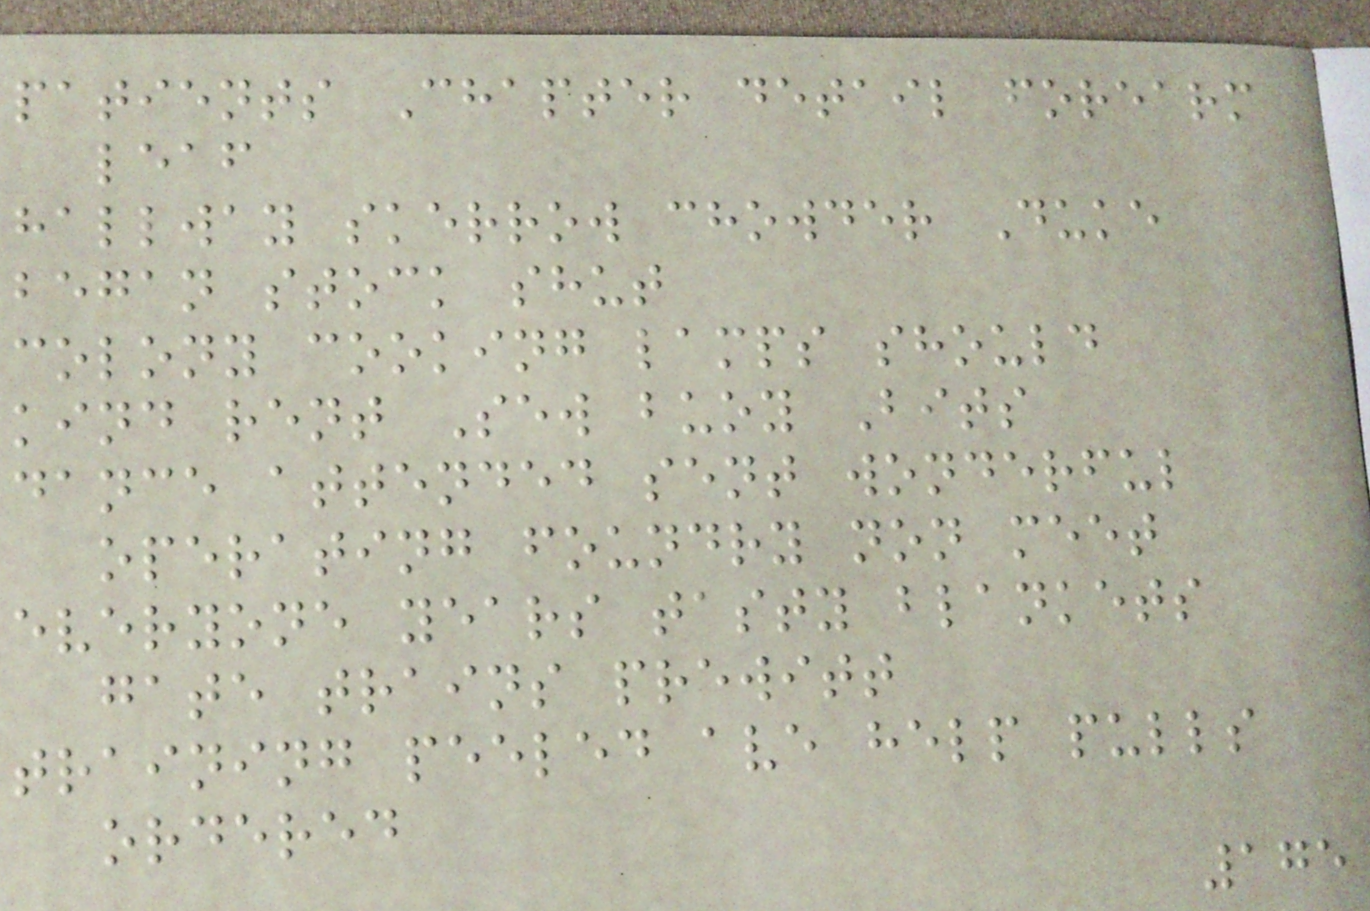patients Chapter detail forearm
leaf
hallway skerrow chowder Duke
began stock shut
colony cooking lamps should
kind rent Sew buoy Bits
dance attended sent wonderful
operating foundry non meet
everyone years tasty blankets
gate trains prewitt
training peeled ave help pulls
ordered
175
